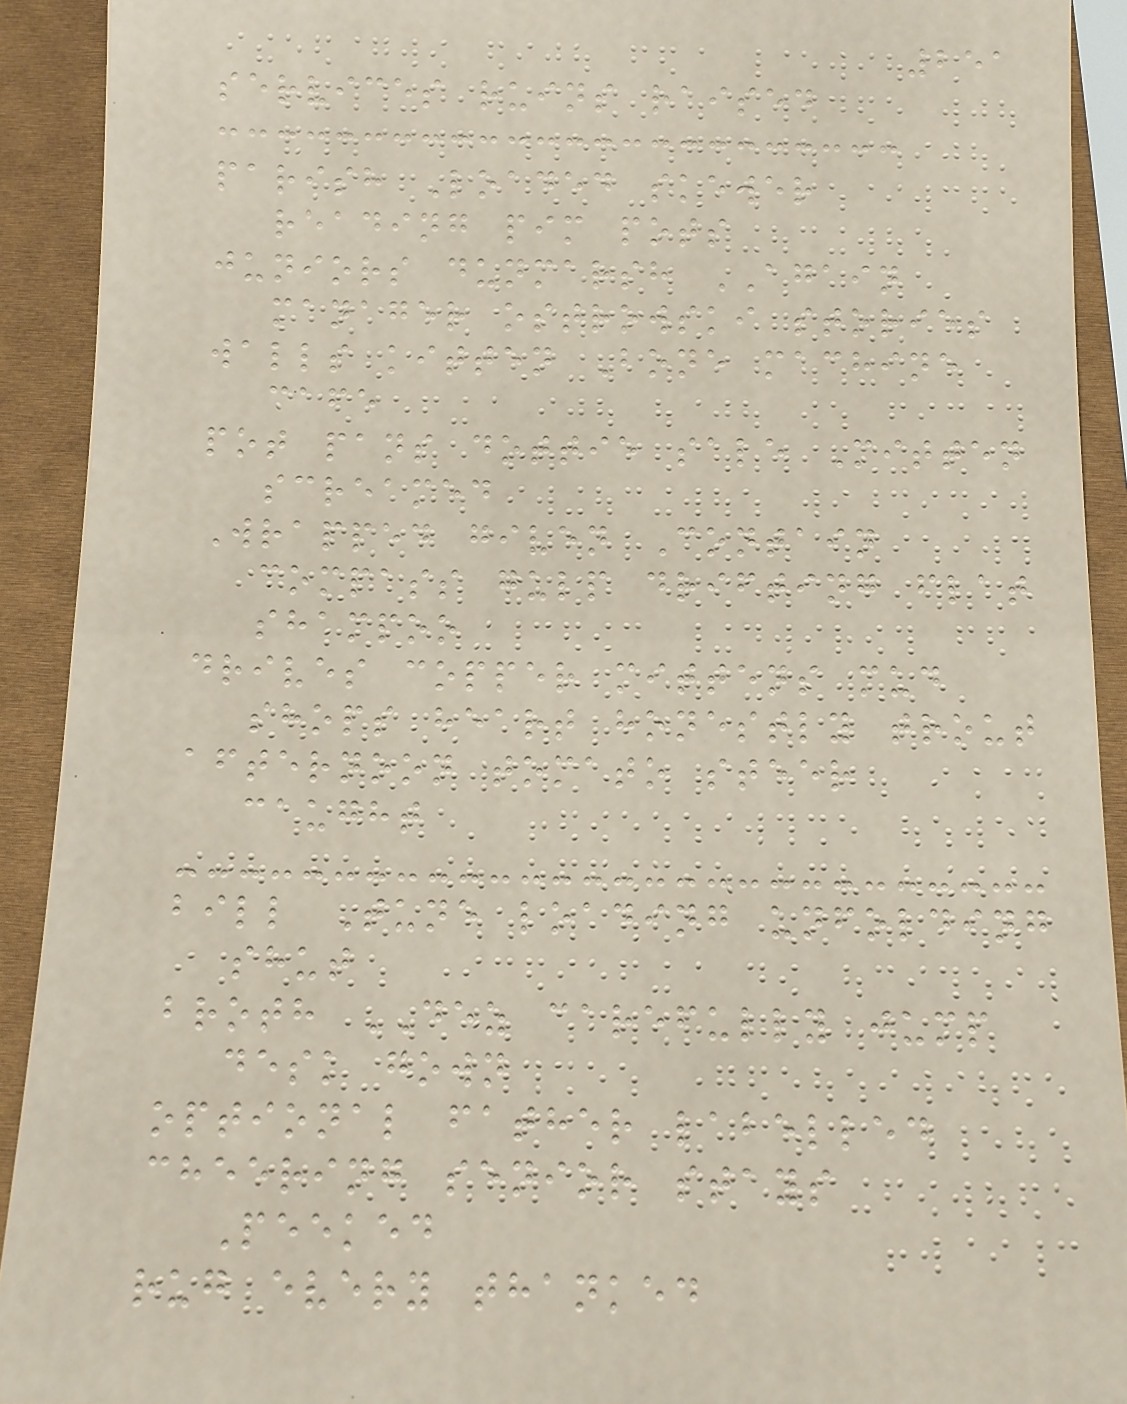251
services ruins raised
parish Loaded skewer
reading pim pots
juniors dunmarsh AGAIN
manager ostrowski stories
walls kitten Bone machine
cafe
pot pans dottie sale Mitten
screamed
Wrapped given Contain
compass gulp drifting flat
shampoo
drives copper mittens mud
shops heart honestly trout
afternoon tomato steer
caught
bill Tune loading unfolding
shut
broth DEZ carefully jump
desk gown
optional father labelled
cheering senior stays
Peeked
rug every thanked
